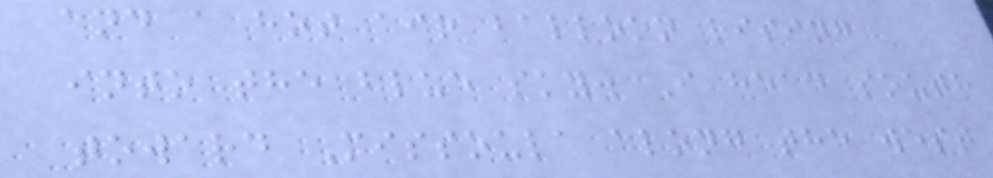and a hot air balloon rising
into the blue sky. I head south
toward Missoula along the west
